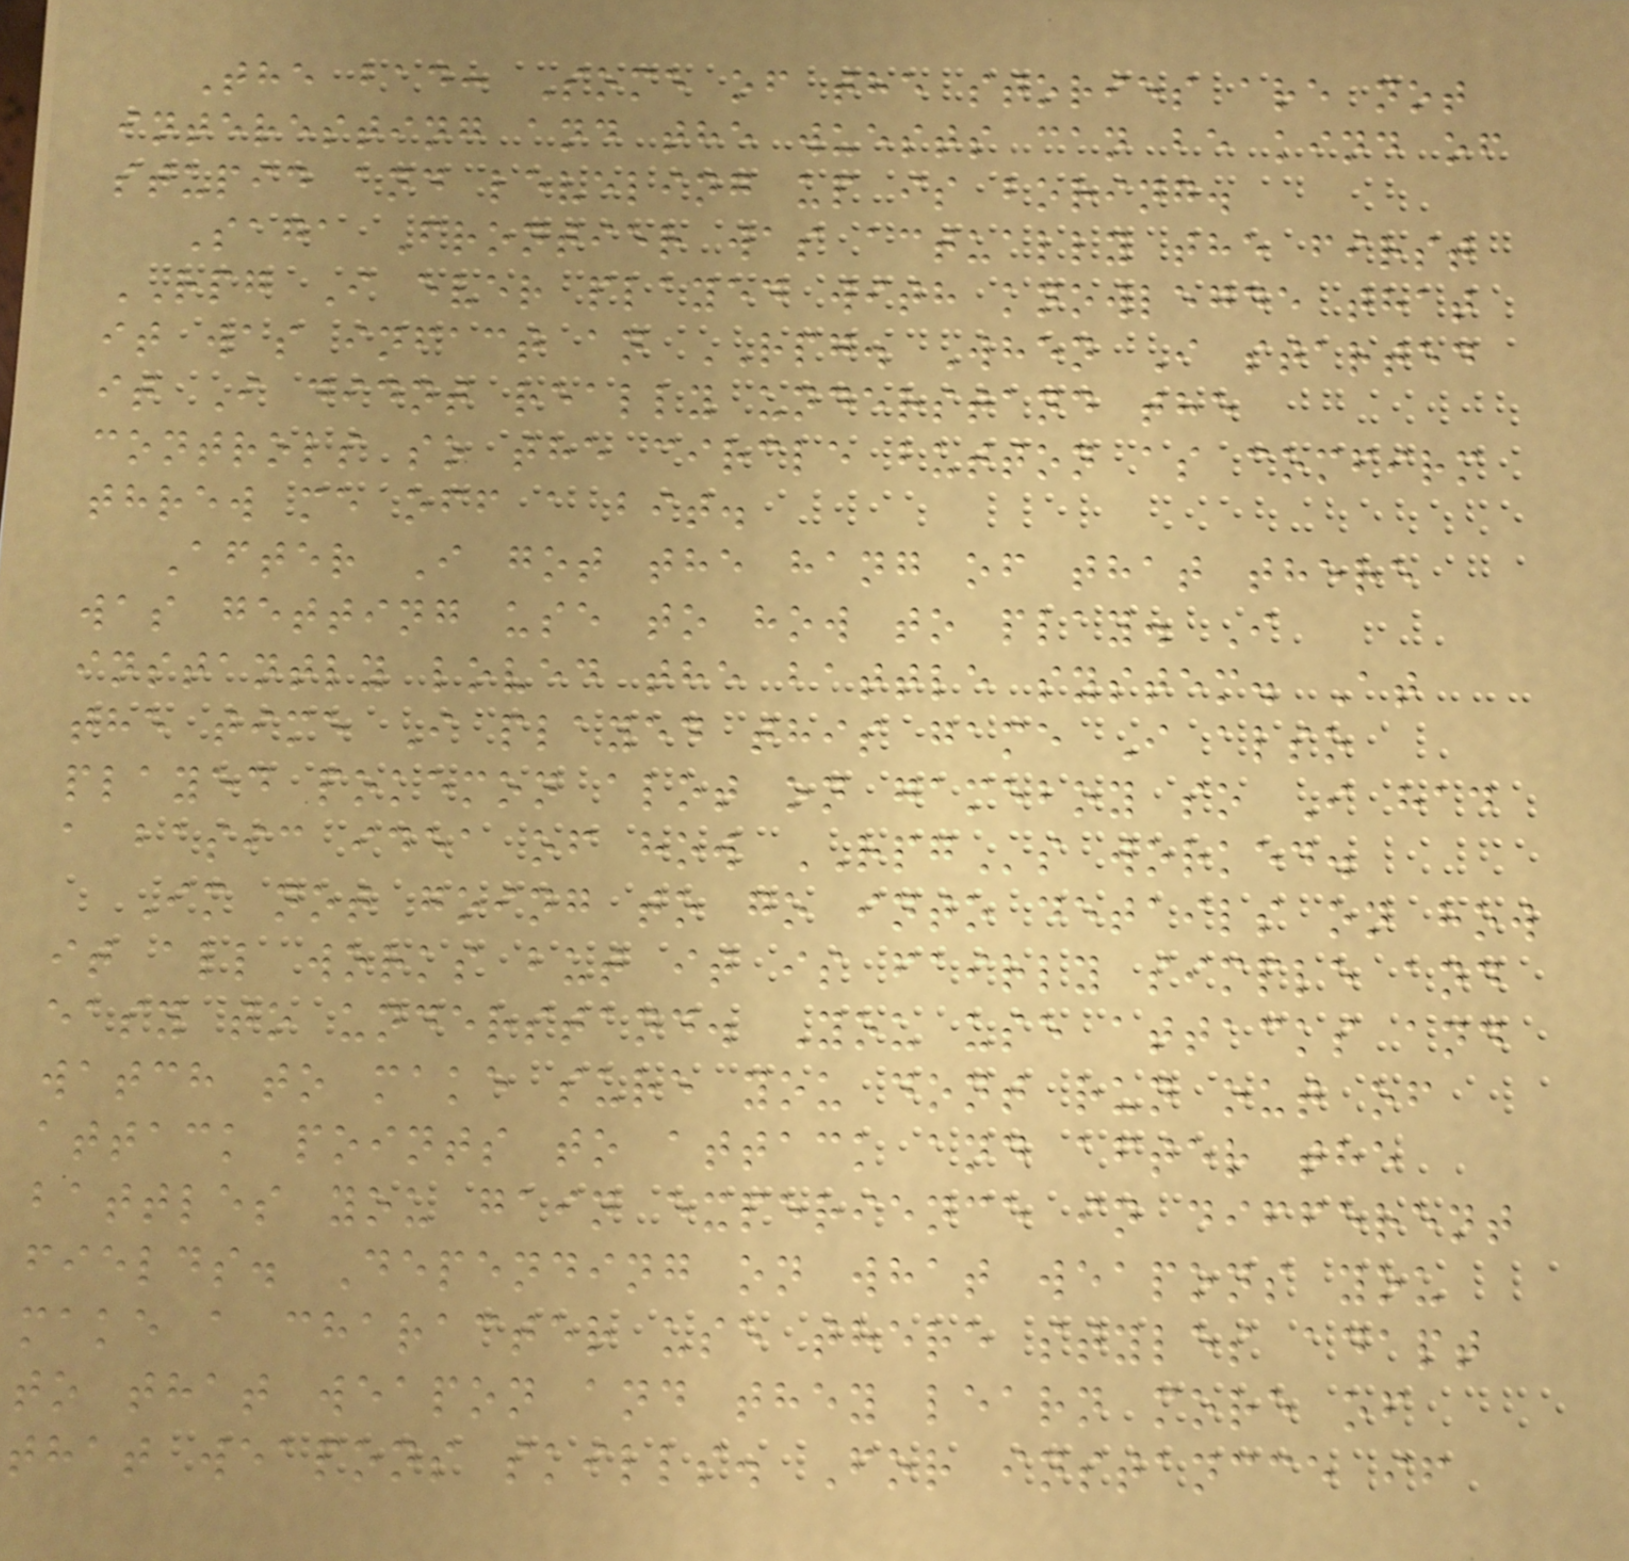The bad: Some of the stories are not
interesting and the wuests can be kind of
stupid and leveling up is boring.
Saga Frontier was actually the first
RPG I ever played with knowlegde that
it was infact an RPG. When I started
it I didnt really understand the
controls so the circle button as comfirm
threw me off a bit.
After I got the hang of that there
was getting use to how to play. I
instantly loved the battle system. At
the time I played this game I also
played pokemon alot on gameboy so I had
a basic idea of how RPGs worked.
Im not going to go into details on how
it all works but it is fairly simple and
easy to understand. You use attacks and
watch to make sure you dont run out of
attack points to attack and after the
battles you gain experience in different
fields. Depending on what weapons you
make a character use there styles adapt
to that weapon and they learn more of
that weapons skills. For instancce if
